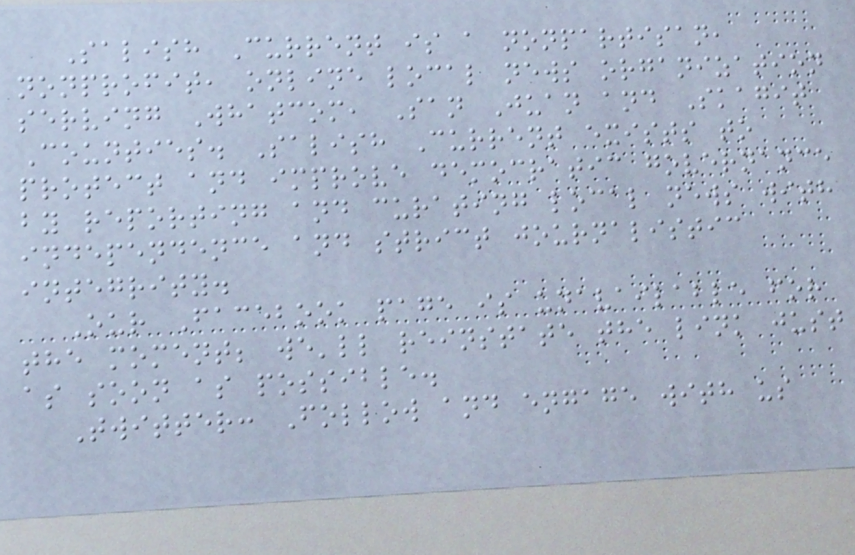Salish Current is a nonpartisan,
nonprofit, online local news organization
serving Whatcom, San Juan and Skagit
Counties. Salish Current exists to
protect and improve democratic governance
by reporting and curating local news with
independence and strict journalistic
integrity.
Our Facebook page is unavailable for
the moment; we'll reinstate the link just
as soon as possible.
Twitter: Follow and engage with us
